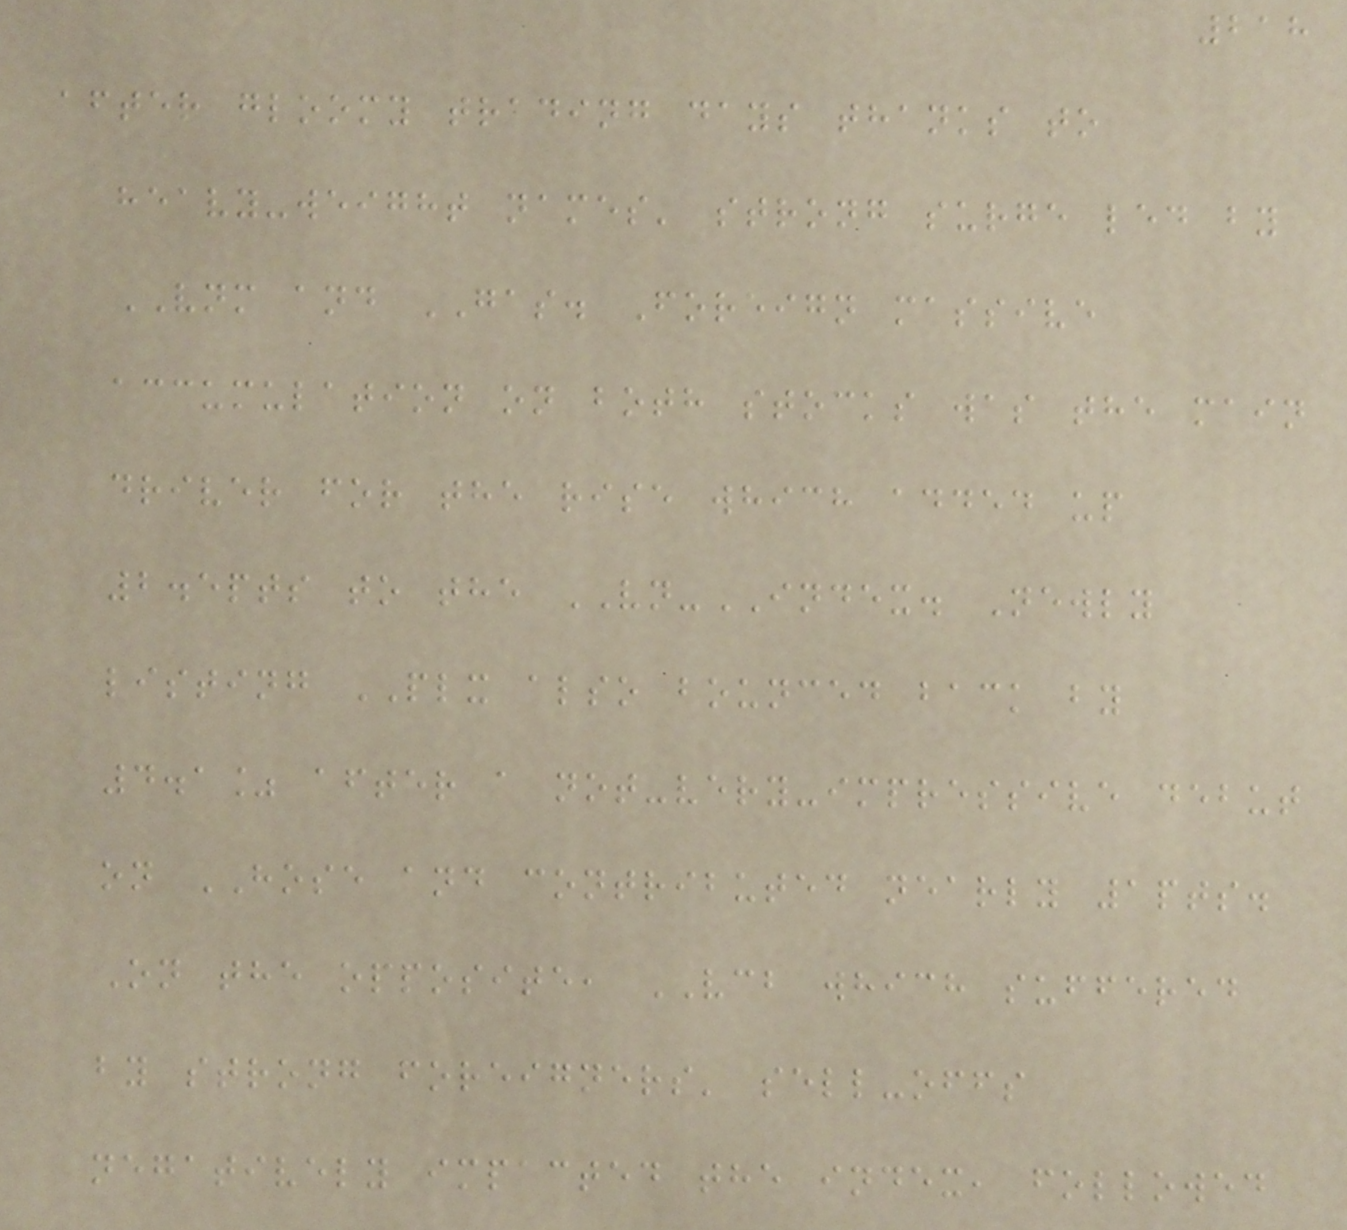218
after gloomy trading days thanks to
heavy-weight names' strong surge led by
VNM and GAS. Foreign massive
accumulation on both stocks was the main
driver for the rise which added up
2.5pts to the VN-INDEX. Newly
listing PLX also bounced back by
4.1% after a not-very-impressive debut
on HOSE and contributed nearly 1pts.
On the opposite, VCB which suffered
by strong foreigners' sell-offs
negatively impacted the index, followed
